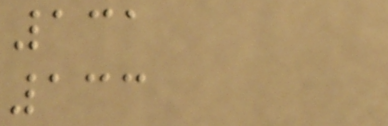131
133
